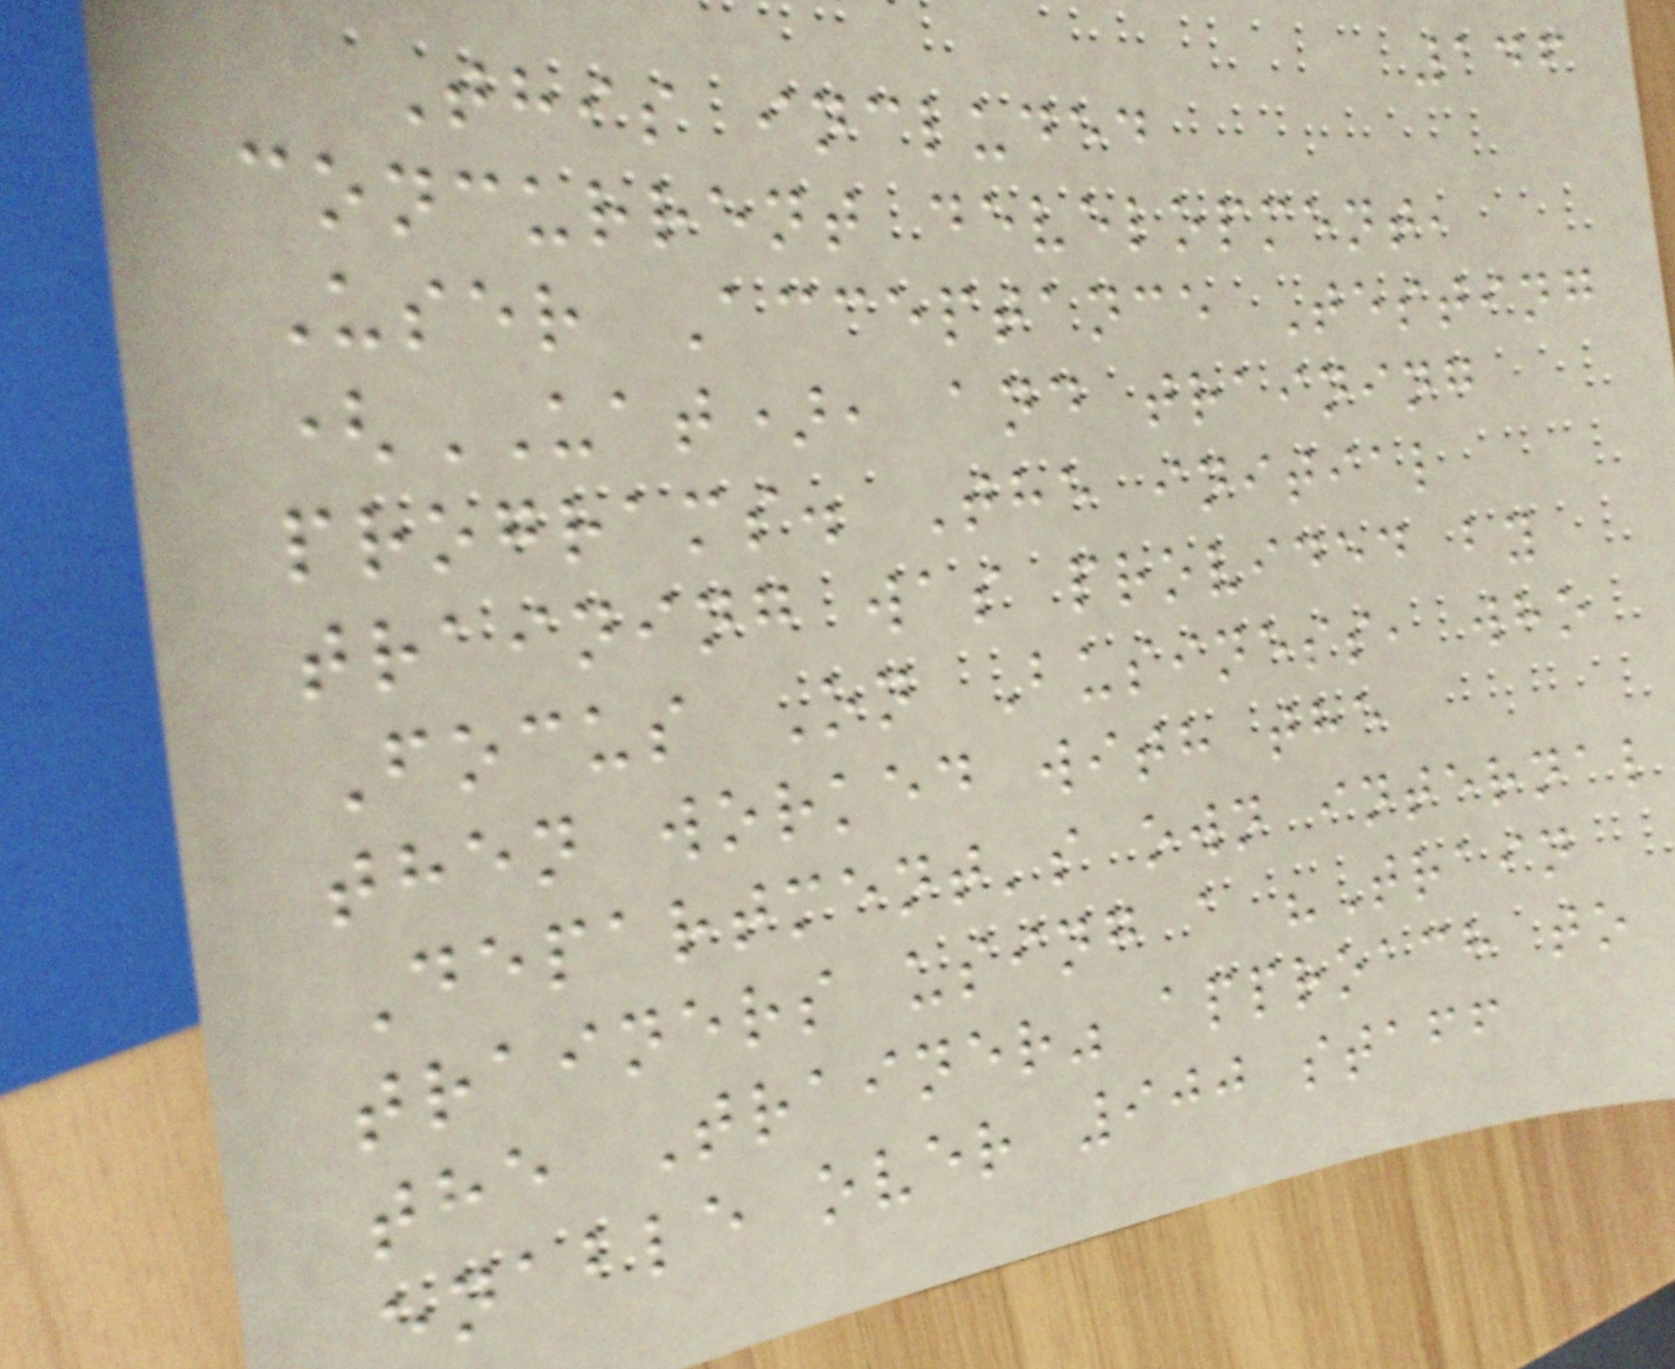146
This included
concurrent development,
User Acceptance Testing
(UAT), and training
programs. The initial
training was provided by
Focus On Business, who
then worked with the
Department's own internal
trainers using a "Train
the Trainer" approach to
enable over 900 staff
